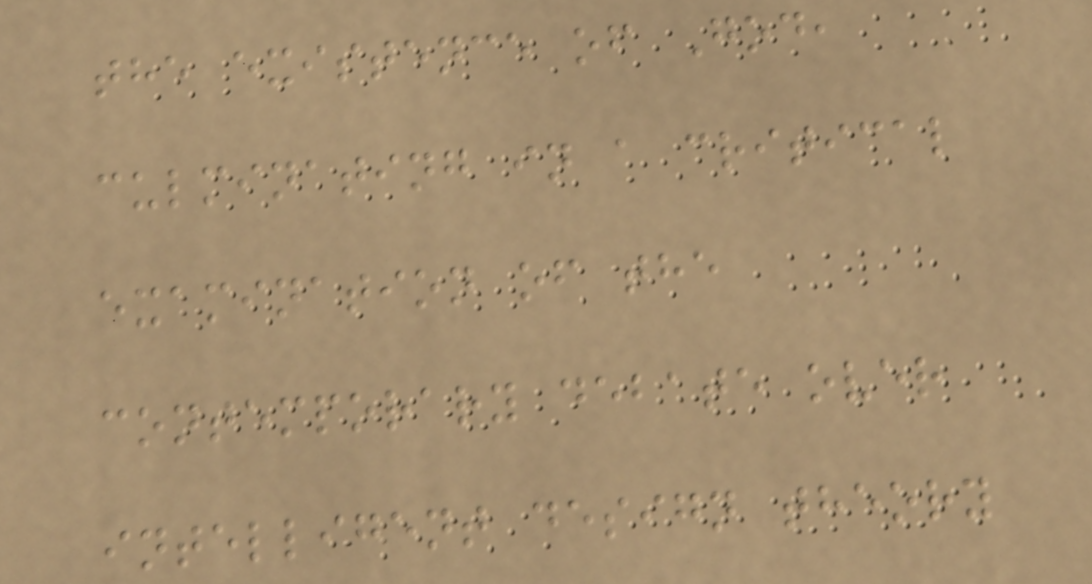the existence of God,
culminating in a critical
examination of the
contemporary debate over
intelligent design theory
